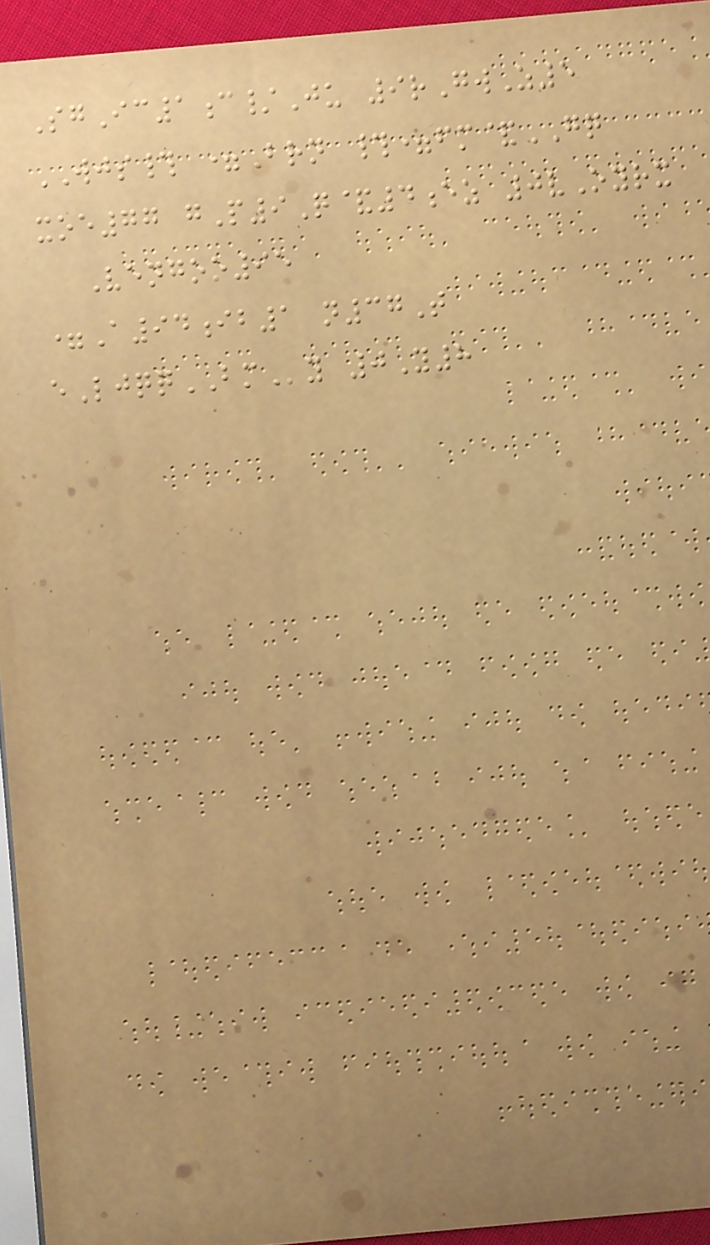SgIc1c/Ju 9rGwZ5
WJS# =Brn #=fm&GQ
xoe77 gP9Q&4ez 0vOyrx
Vengoo95
=A94ib1 n37T
eLjqqBMy 0Y8
